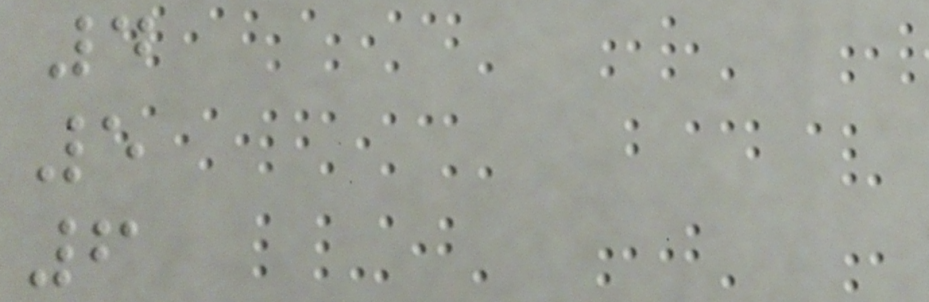4
5
6
